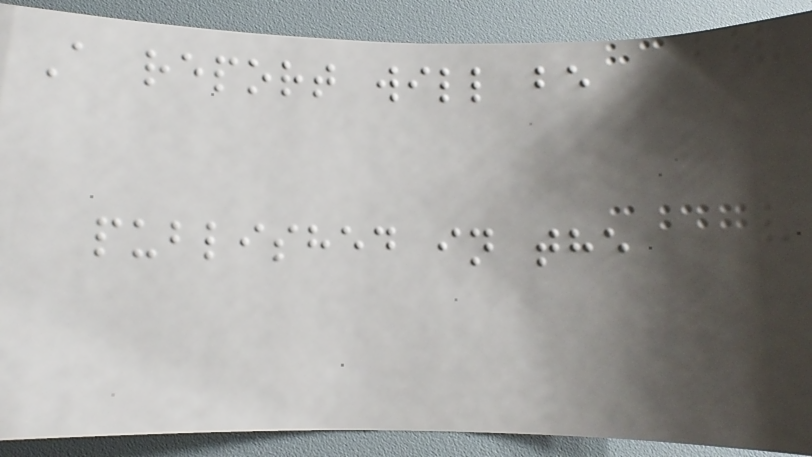A report will be
published in the
